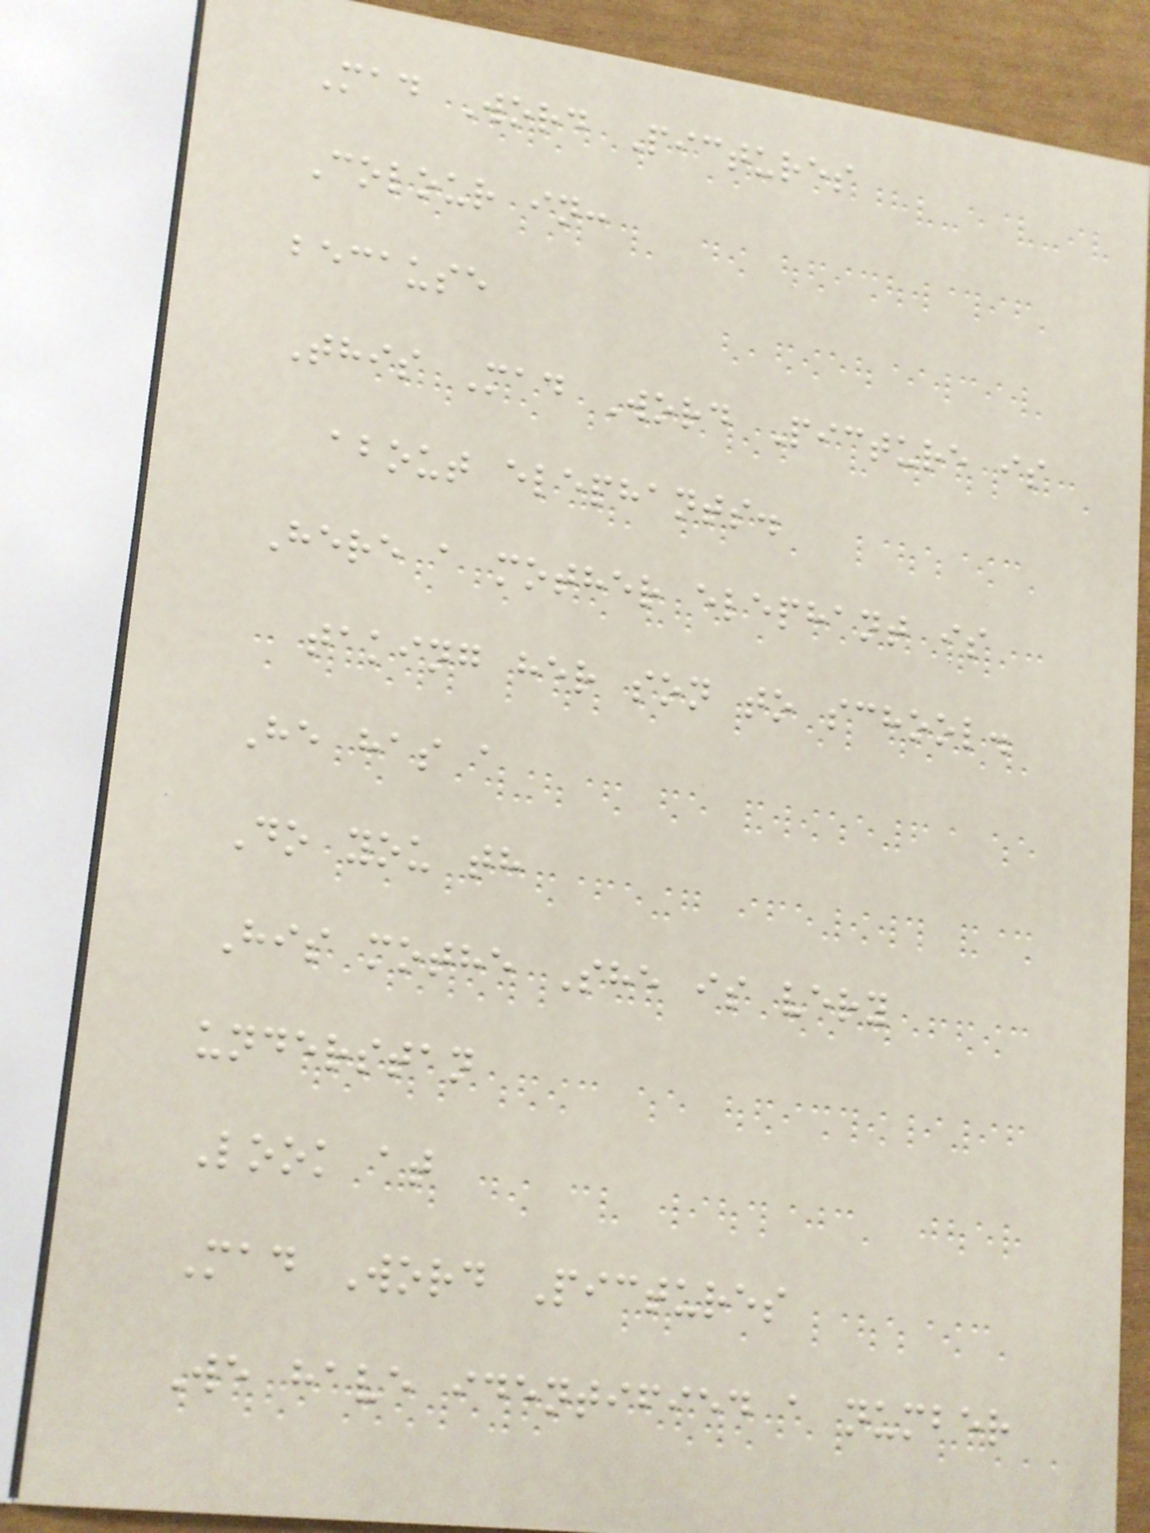Mad Word Pictures
Colour in:
because
This Mad Word Picture is
about elephants.
Here a mother elephant is
taking her son to school.
He has a
Do you th
His mothe She is very
understan
Look at
Mad Word Pictures
We have identified a number
